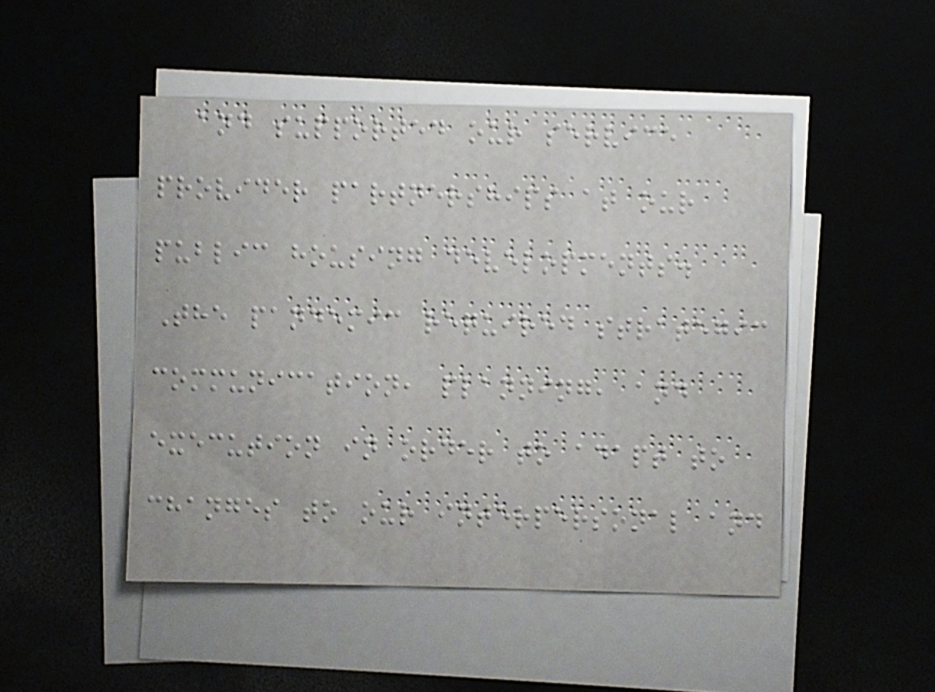and supported our service
provider partnerships at our
public housing developments.
The pandemic required strategic
communication, planning, and
execution in order to adapt to
changes to our interpersonal and
